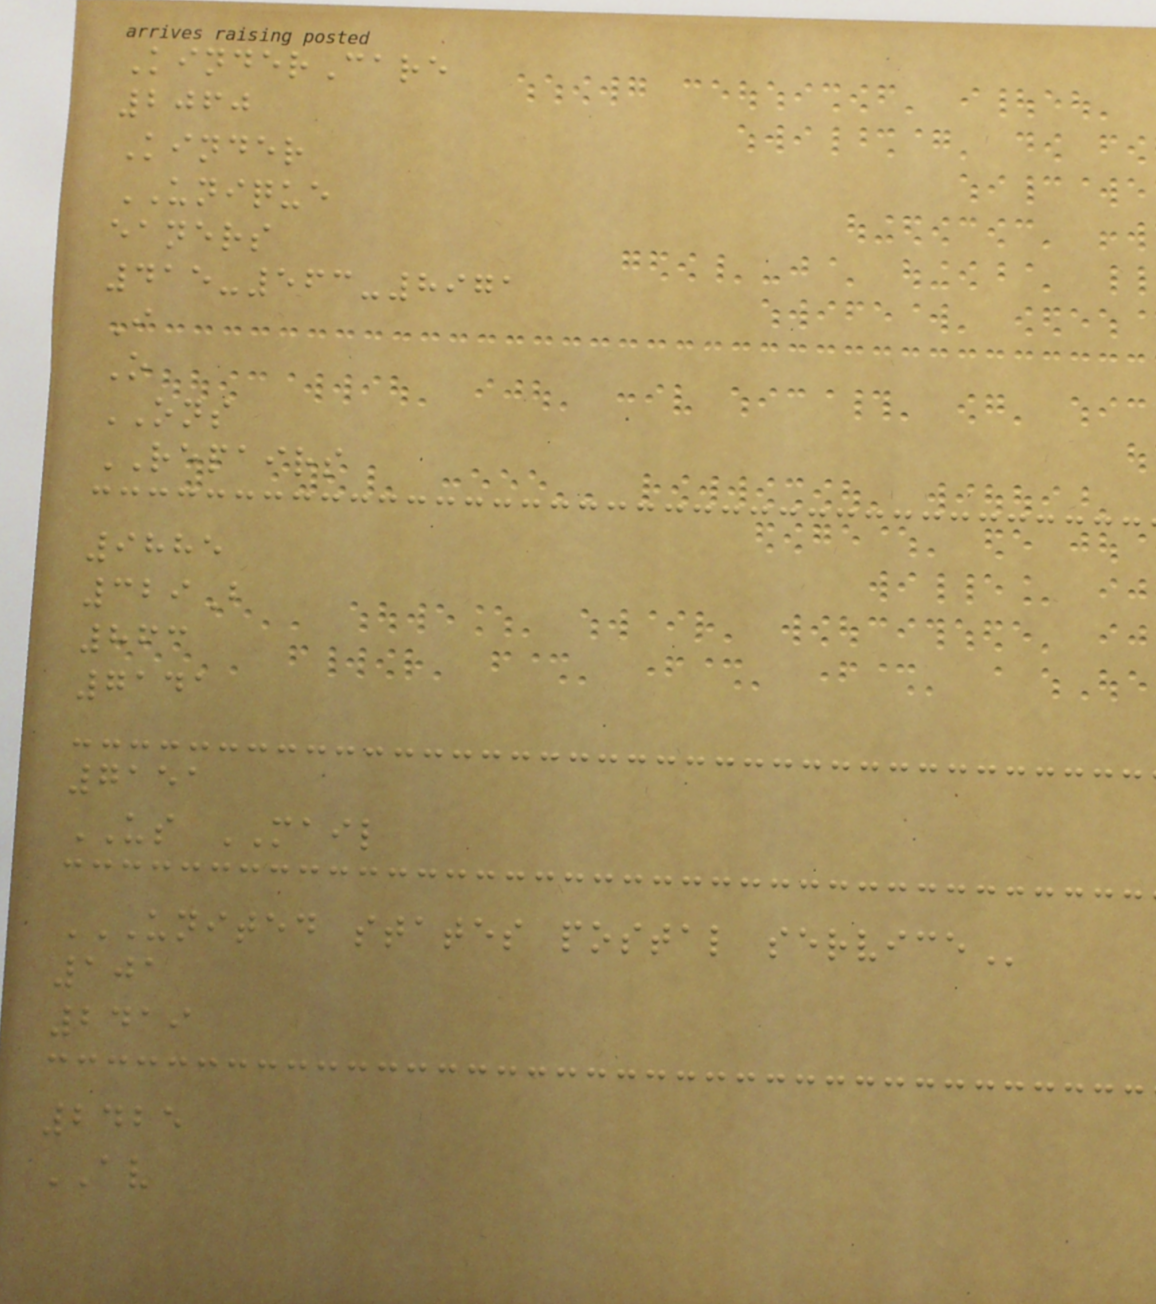KinderCare
2060
Kinder
UNIQUE
eaners
415-563-8971
I
O
ONS
REPAIRS
9885
329B
863
7141
7151
US MAIL
UNITED STATES POSTAL SERVICE
101
2419
2425
AV
